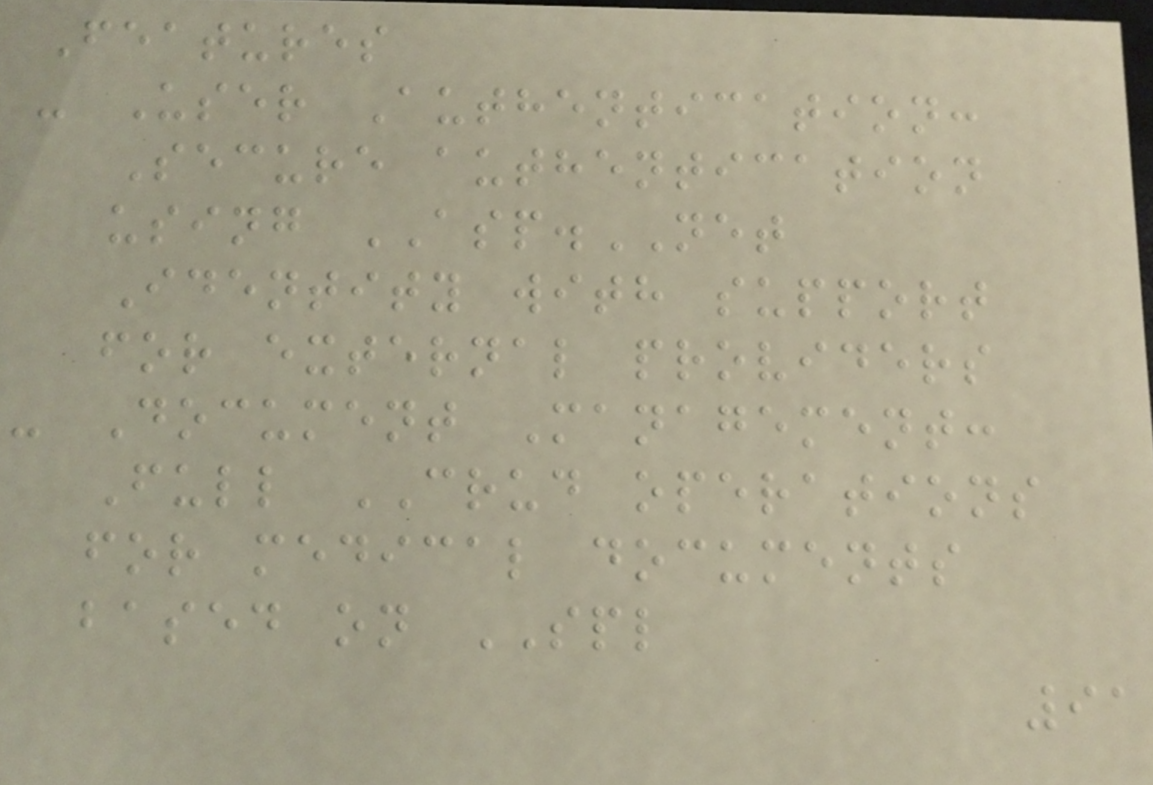Features
- User Authentication:
Secure authentication
using ASP.NET
Identity with support
for external providers
- Document Management:
Full CRUD operations
for medical documents
based on SPL
91
